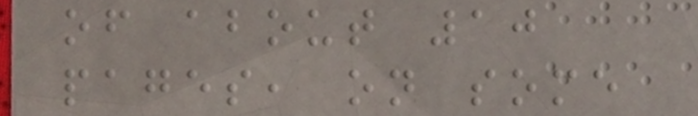of about 10
pages, on some
